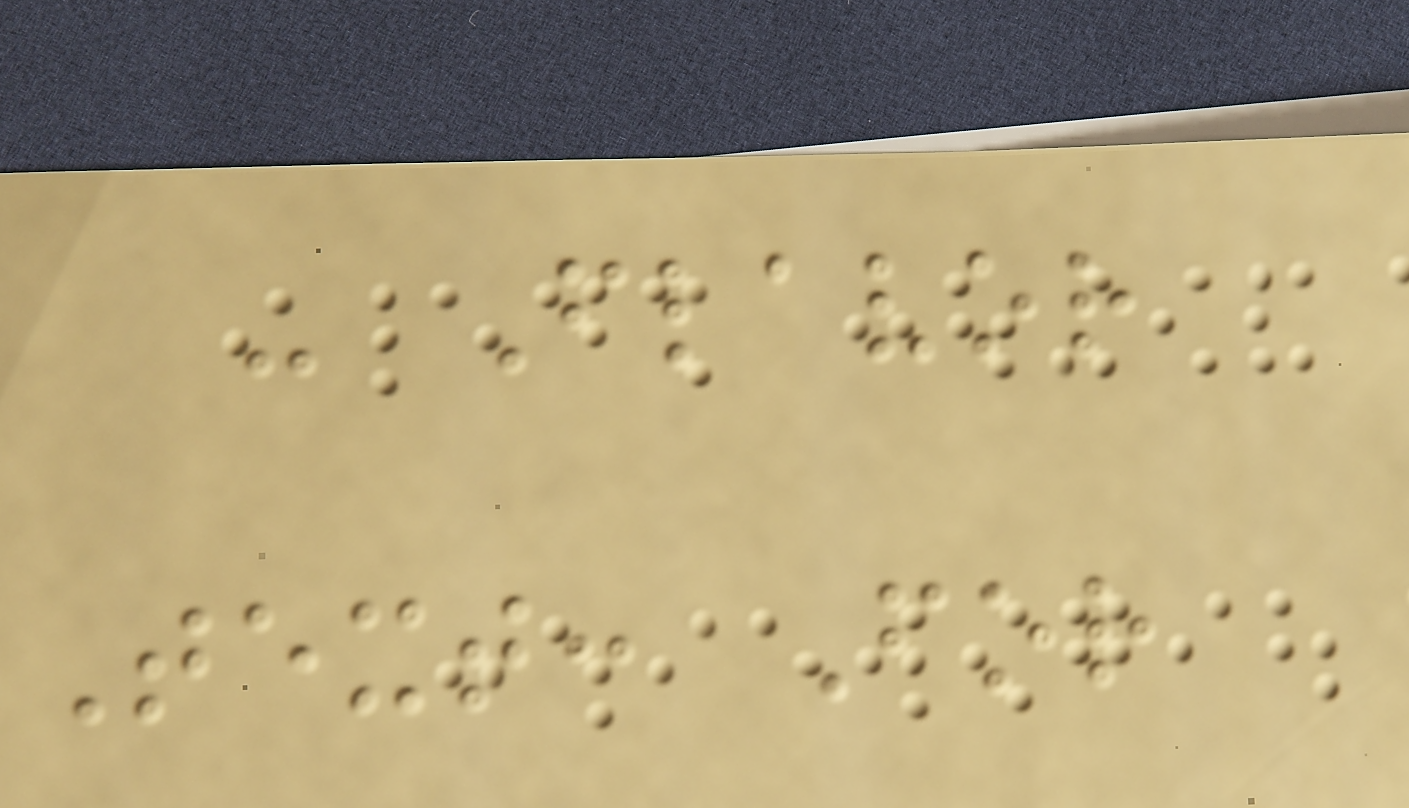- Flavor
Text: For
